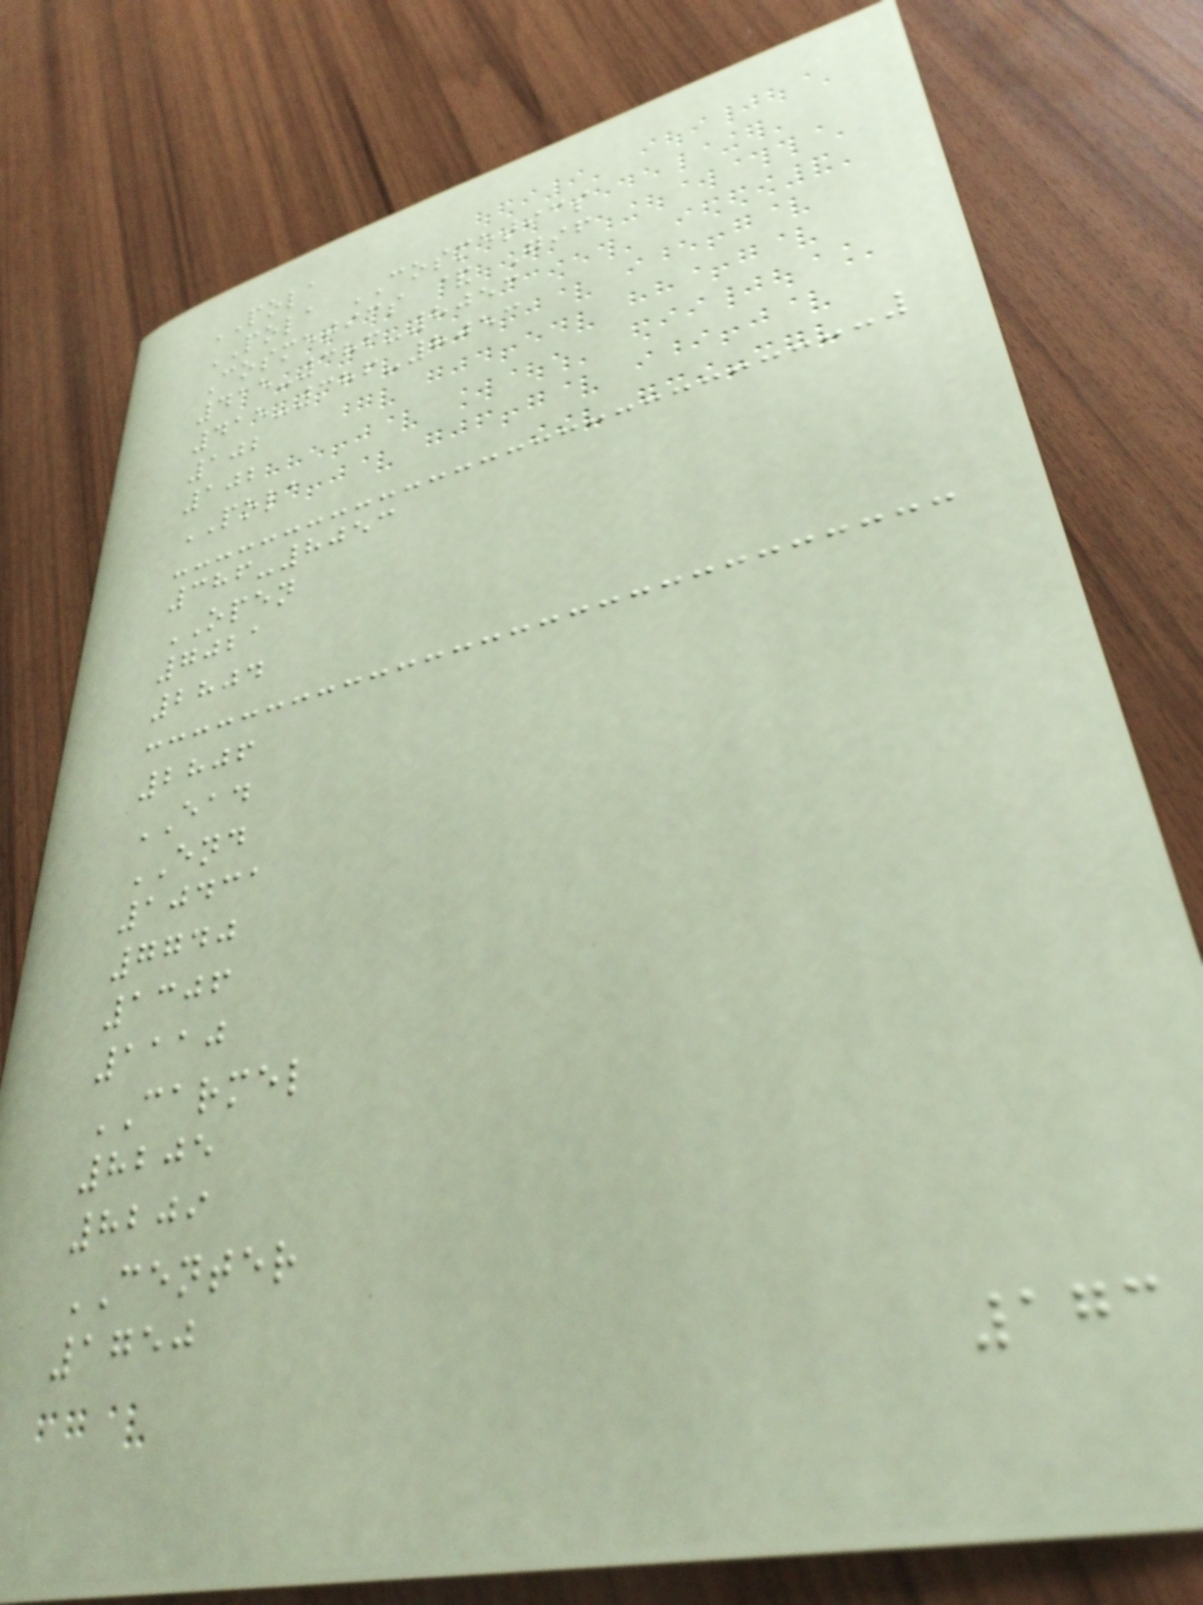POLA
POLA COSMETICS
Cosmetics & Gif
415-386-8053
415-386-8053
102
102
POLA
386-8053
OPEN
7021
2804
2806
EAD
END
10431
7740
1306
1110
CARMEL
8205
8209
CENTER
1750
173
